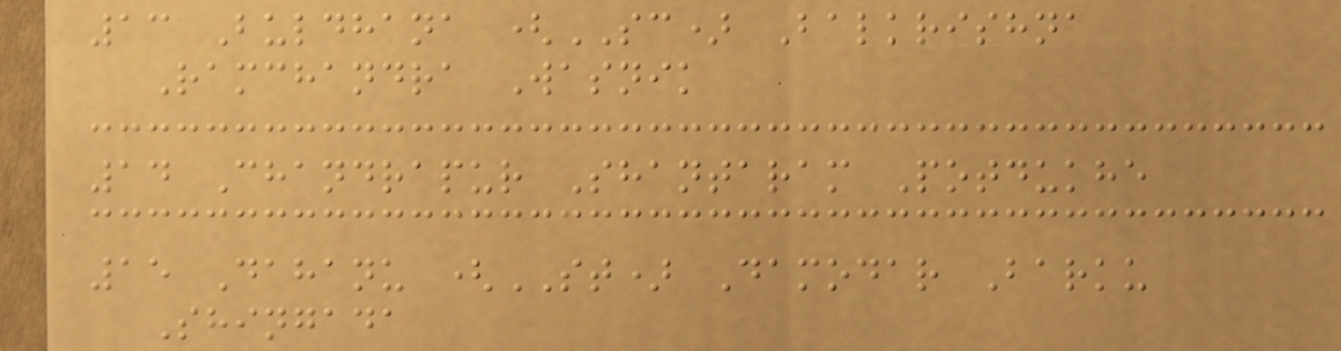13 Buldhana (SC) Balkrishna
Ramchandra Wasnik
14 Chandrapur Shantaram Potdukhe
15 Dahanu (ST) Damodar Barku
Shingada
